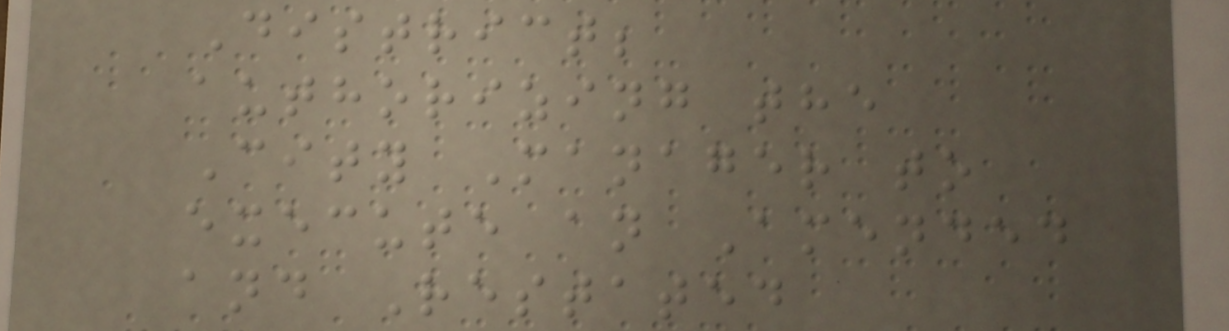District;
authorizing the
City Manager to
execute an Amended
and Restated
